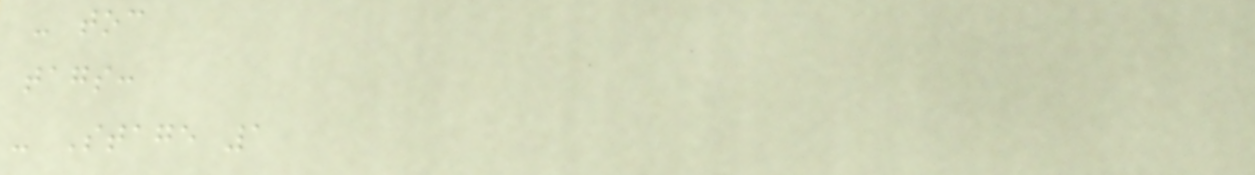- toc
tags:
- Stage 1
